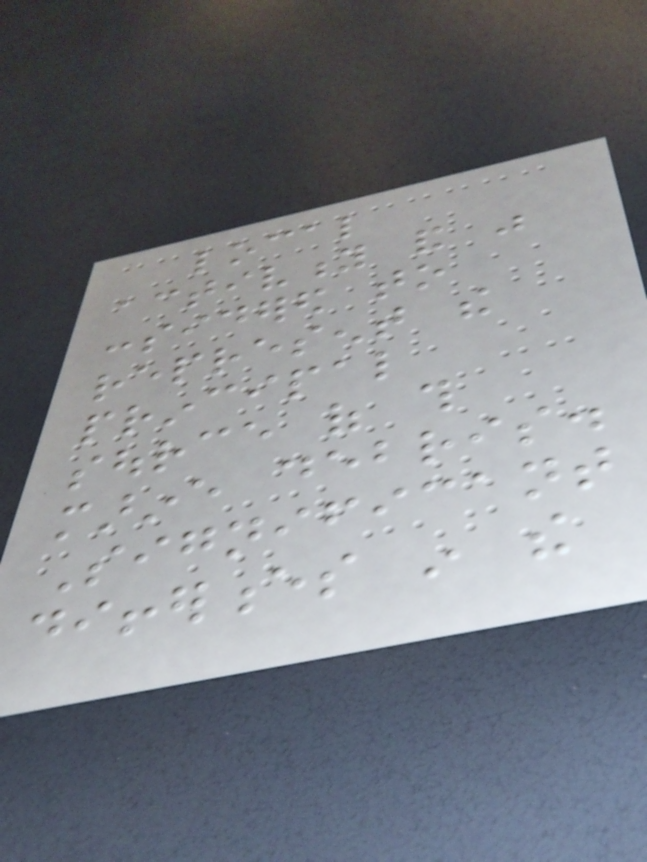local
activity and was
considered to
represent the
principal
source of this
marine debris.
Significant
differences in the
